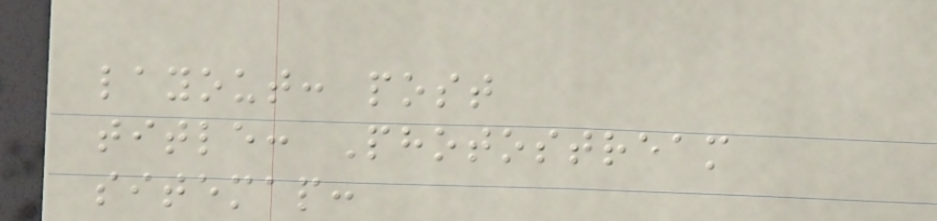layout: post
title: Photostream
sitemap:
